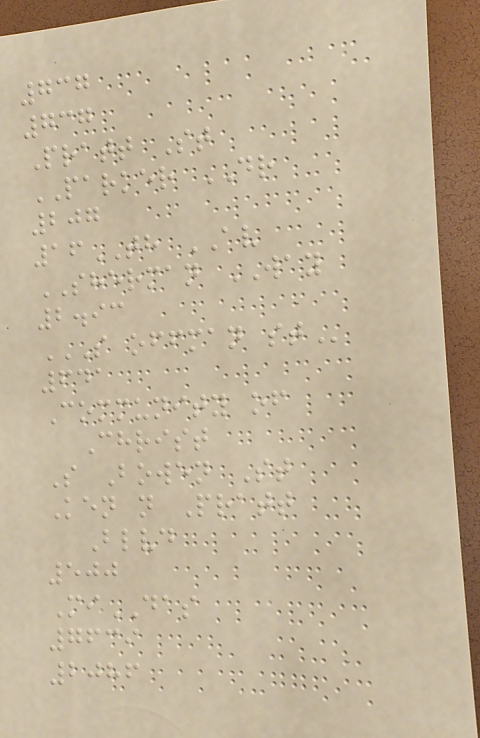737
737
Pratt St
PARKER DR
207
16TH AV
SHERMAN WAY
2.93
S OFFMAN ST
641
Community of
Christ
S Bowen St
Ken n Pratt
Blvd
500
MiDAS
7639
2086
